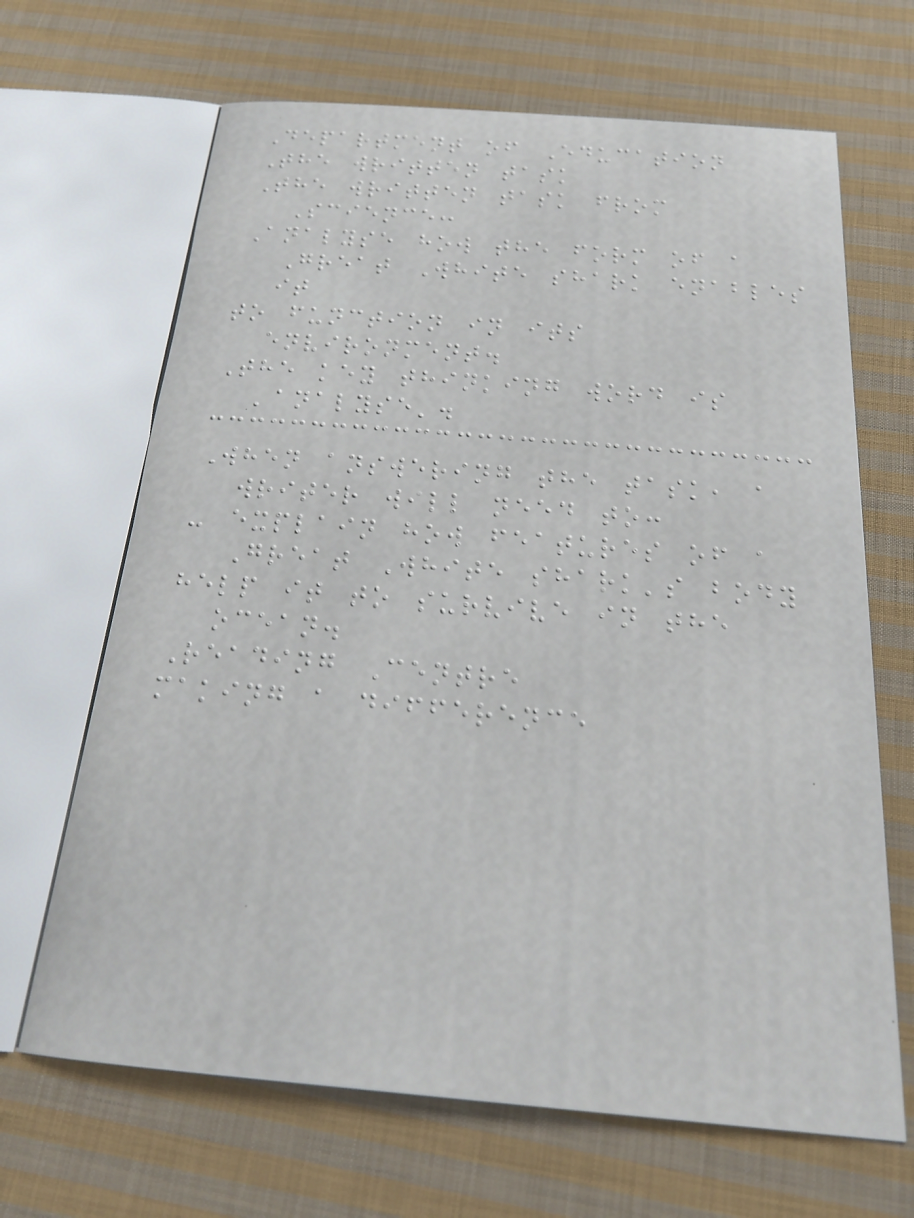Department of Education
The written task
The written task from
Science:
Analyse how the form of a
Great White shark enables
it
to function in its
environment.
The key thinking word is
'analyse'.
When answering the task, a
writer will need to:
- explain how features of a
Great White shark's body
help it to survive in the
ocean.
Reading Centre
making a difference
